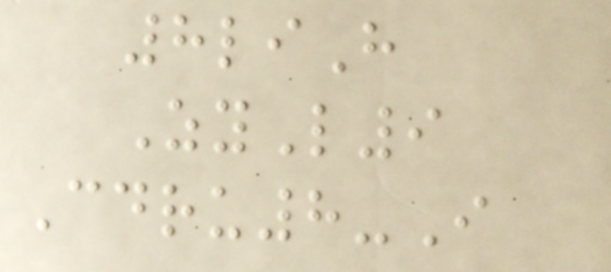8liH
ZyL9
Cdru8-I
